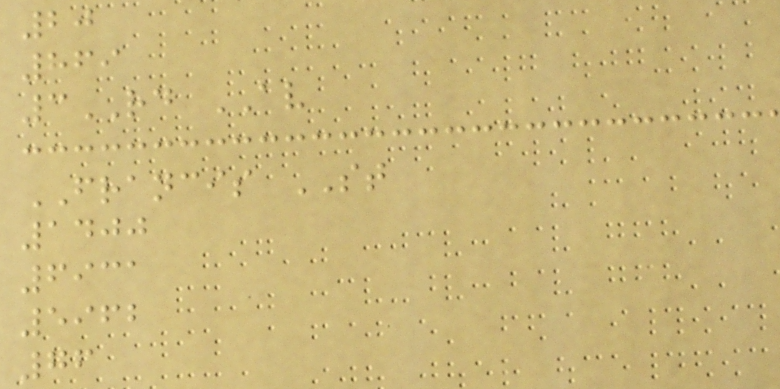20
869
3RD AV
FRANCIS ST
1400
6931
5962
76
